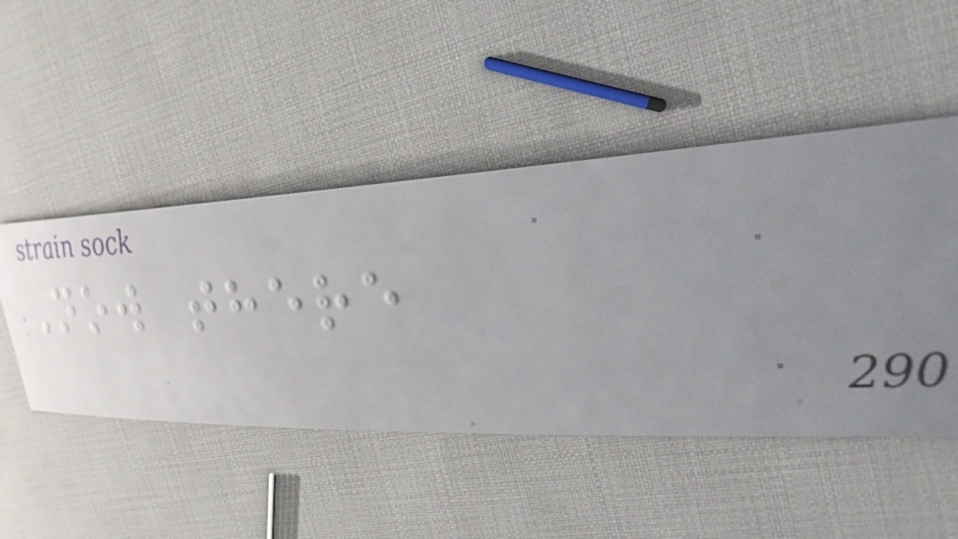Now there
